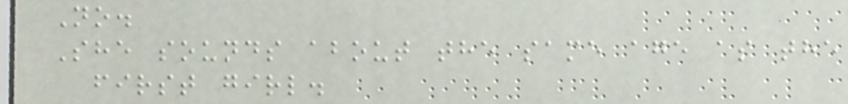No.
She sounds about the same age as the
first girl.
